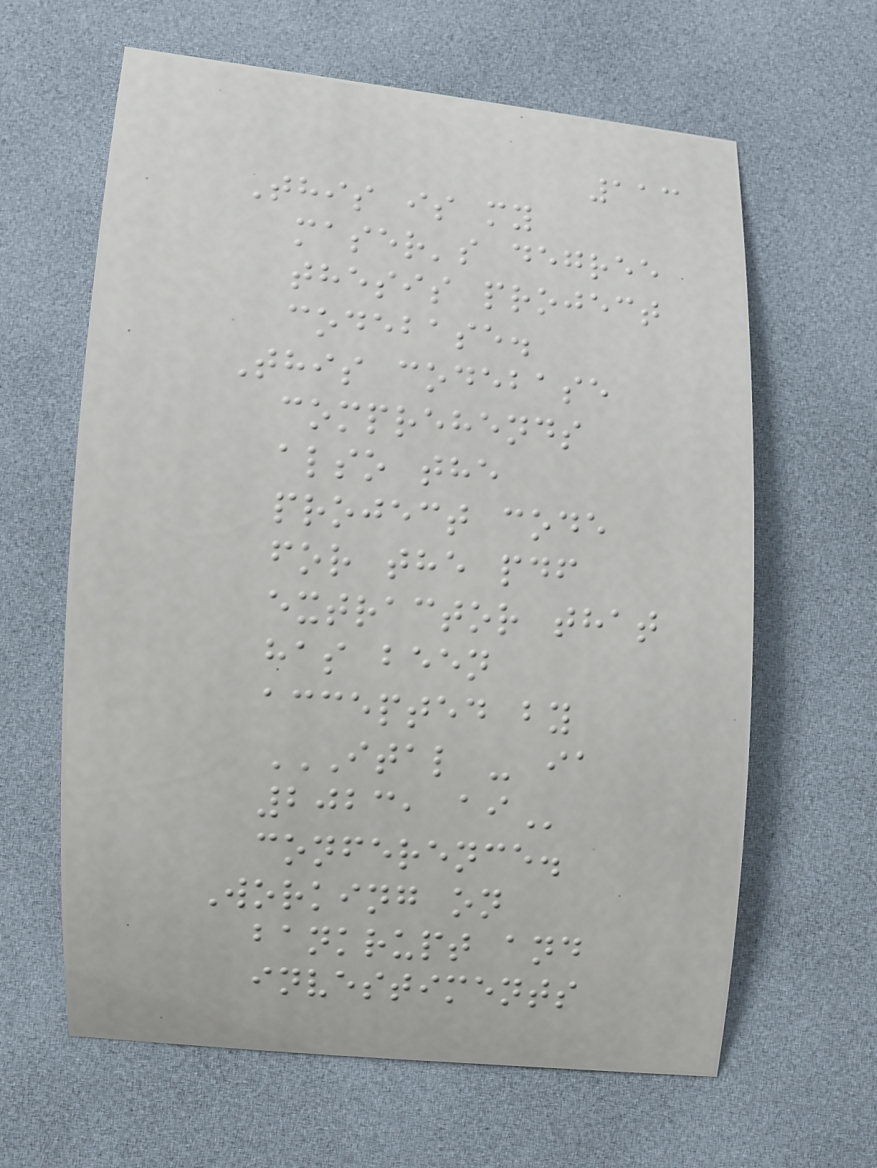113
This is my
maser's degree
thesis project
codebase.
This codebase
comprehends
also the
project code
for the pdf
extractor that
has been
accepted by
ITAL - IA
2023, AI
conference.
Working on
bankrupt and
investiments
